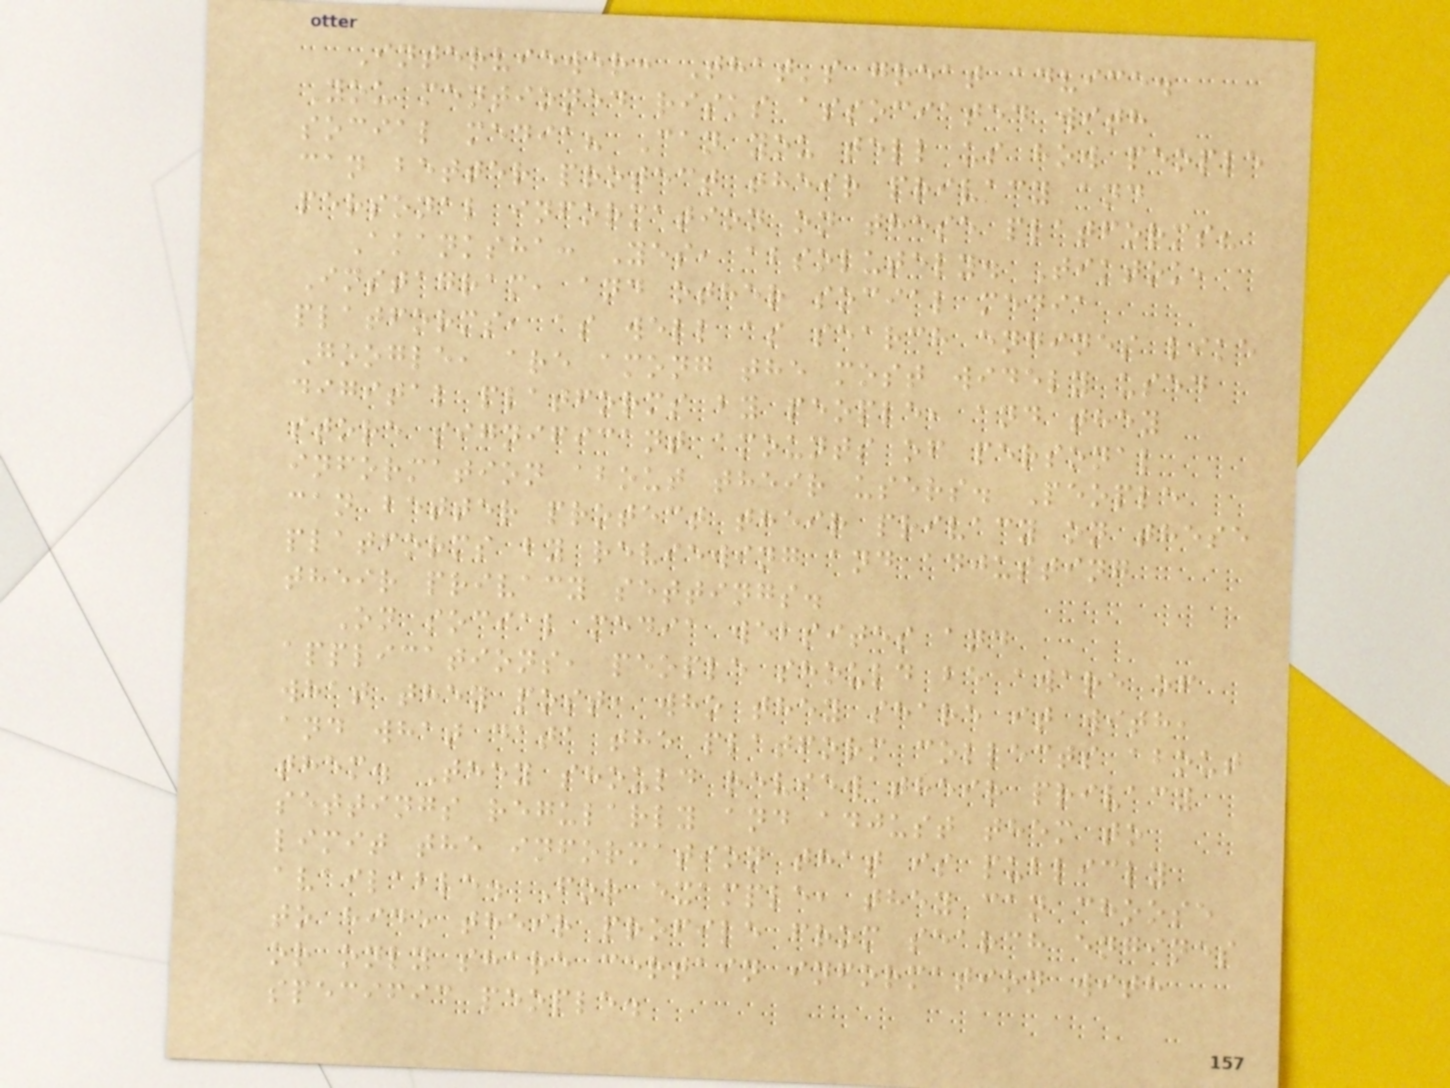Interviewer: That's great advice.
You mentioned risks associated with
social media? Can you tell us how people
can better protect their privacy and
personal information on these platforms?
Akanksha: Yes, absolutely. Tiktok,
Instagram, and other social media
platforms, as well as search engines like
Google, are among the most widely used
digital platforms by people, and they
store significant amounts of personal
information about their users. People
can better protect their privacy on these
platforms by reviewing and adjusting
their privacy settings.
On social media websites and
applications, people should be aware of
what they post, who they share it with,
and what data the platform collects about
them. They should review their privacy
settings regularly and adjust them to
limit the information that is publicly
available. For example, they can choose
to hide their profile from search engines
or only share certain information with
specific people.
